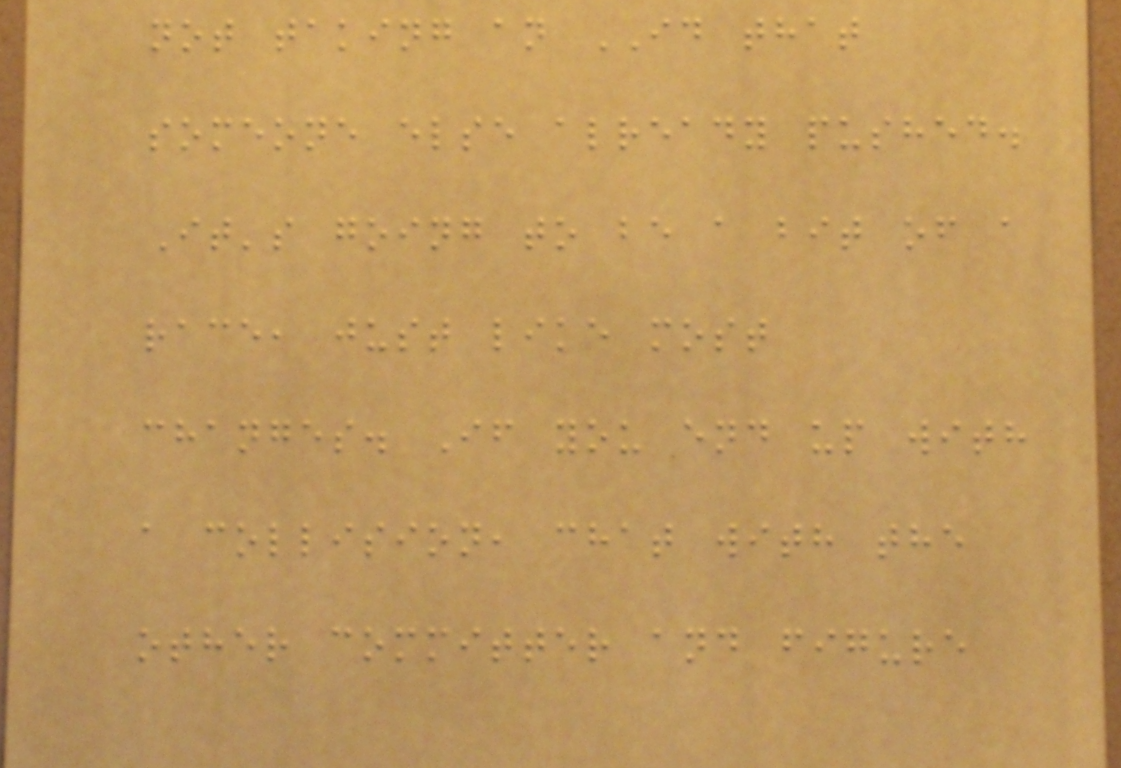not taking an ID that
someone else already pushed.
It's going to be a bit of a
race, just like most
changes. If you end up with
a collision, chat with the
other committer and figure
